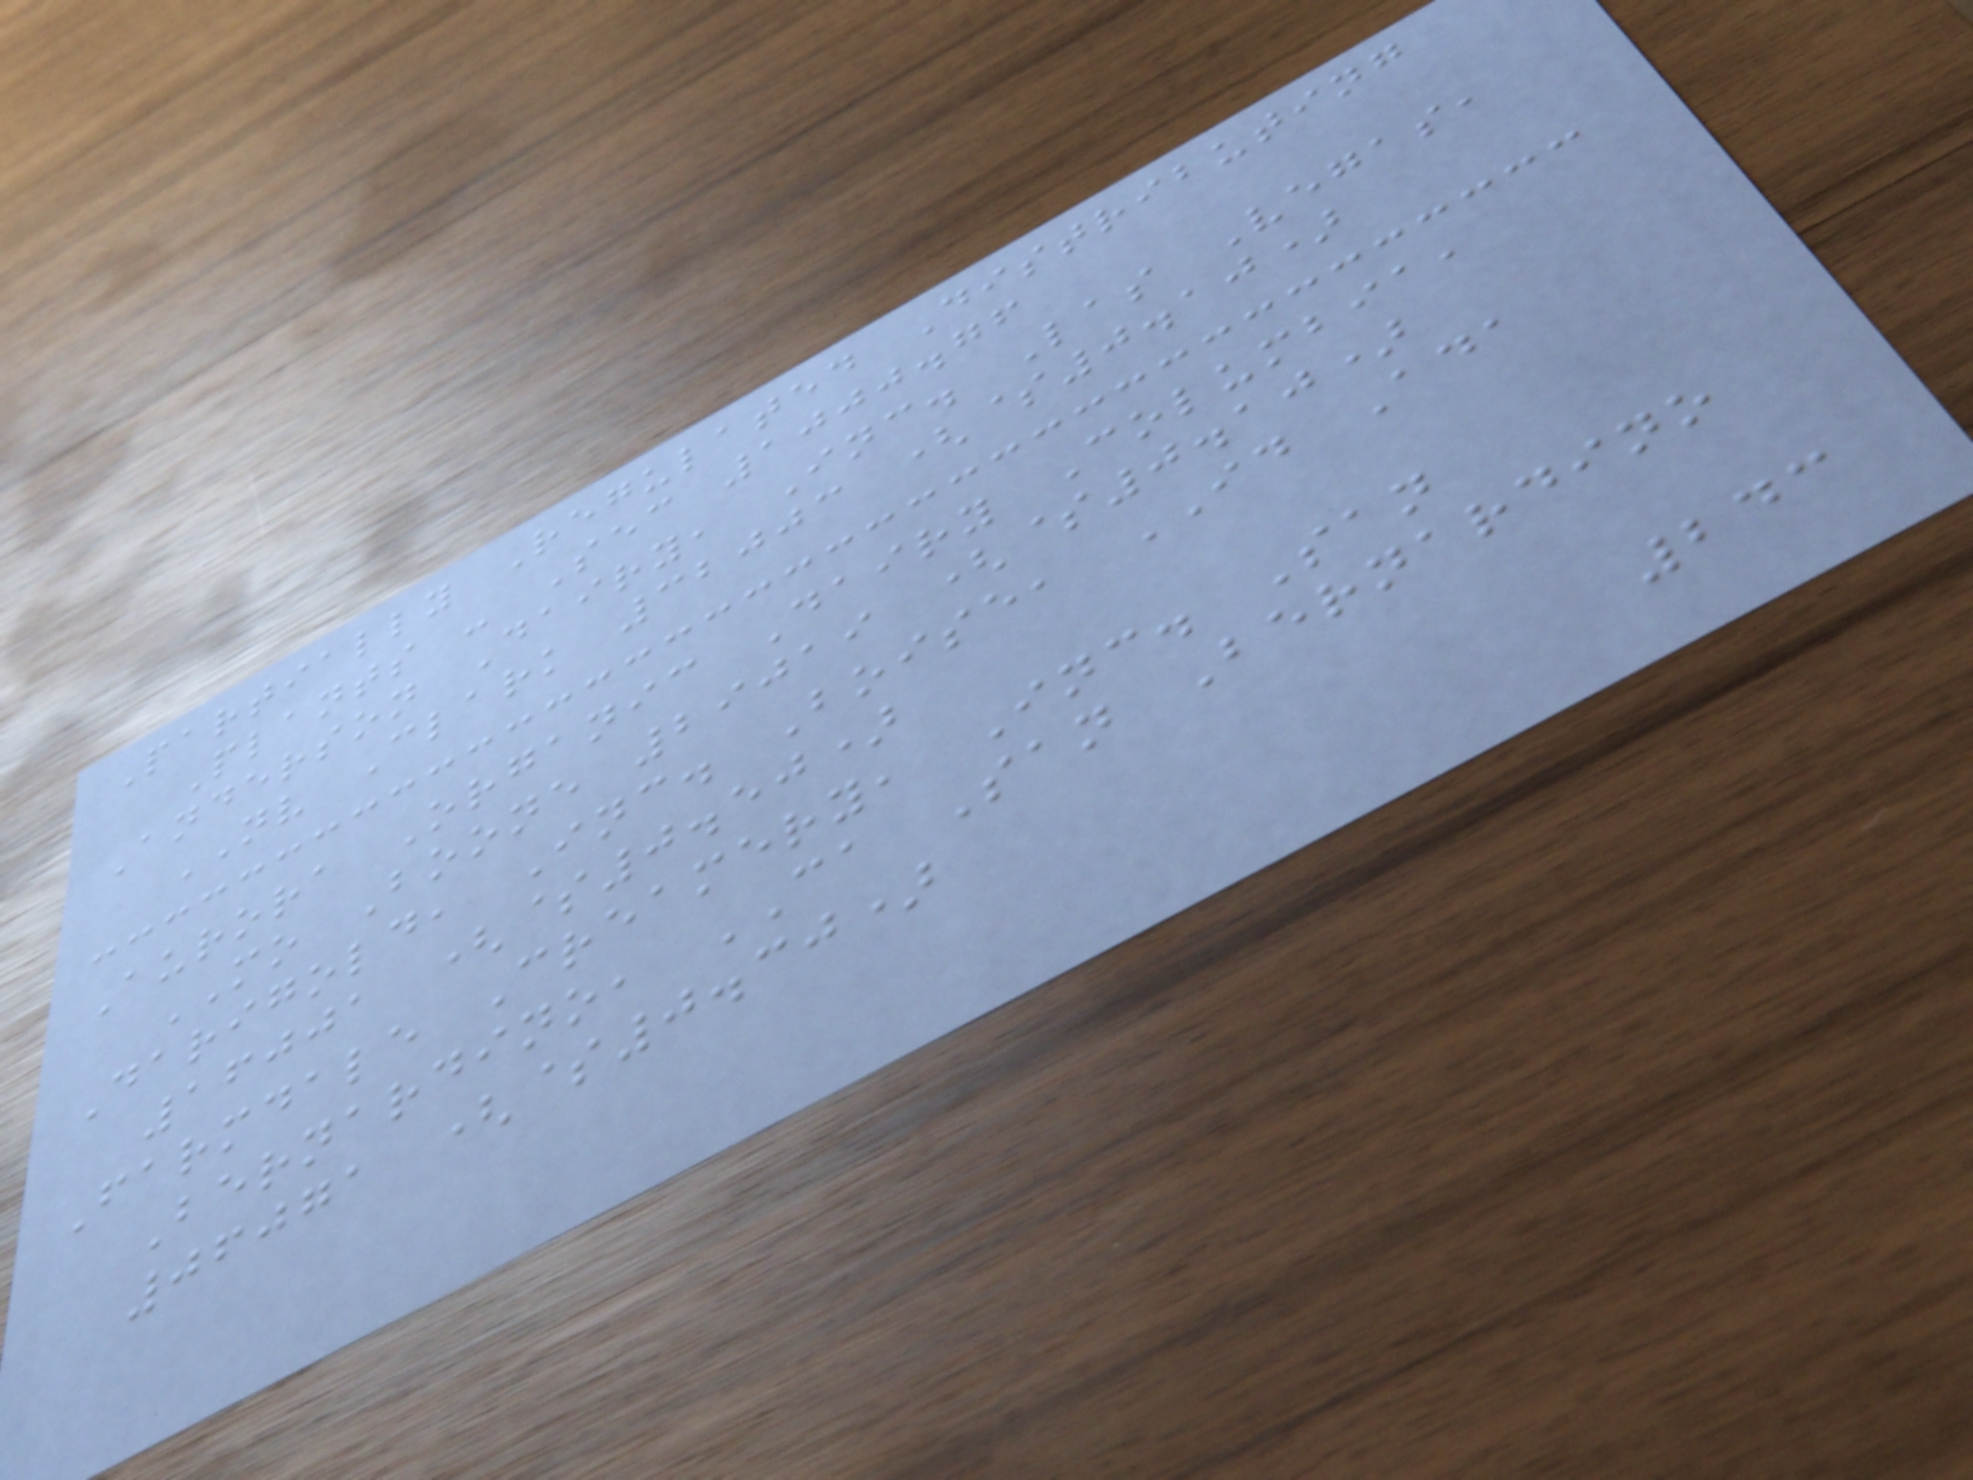Partially Regulated Distributing
Plants - Sec 1000.76
Anderson Dairy, Inc. Las Vegas,
NV Clark 32003 ($0.10)
Aurora Organic Dairy Columbia,
MO Boone 29019 ($0.10)
Darigold, Inc. Boise, ID Ada
16001 ($0.50)
Farmdale Creamery, Inc. San
Bernardino, CA San Bernardino
06071 ($0.30)
243
